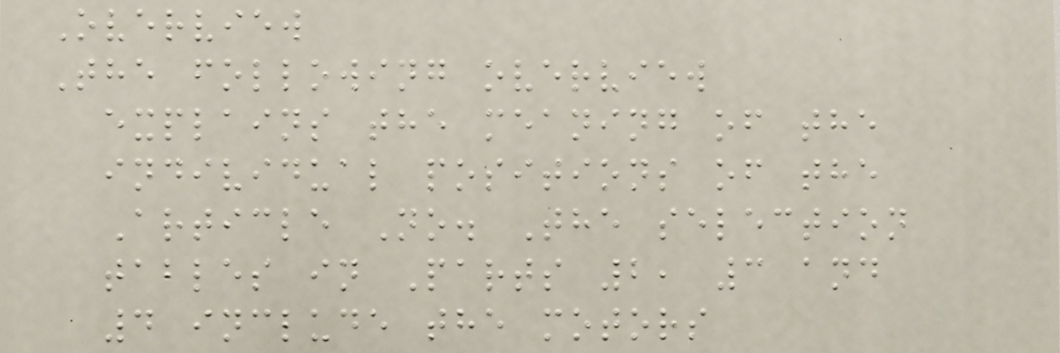Overview
The following overview
explains the meaning of the
individual positions of the
Article No. The selection
tables in Parts 2, 3 and
4 include the motors
